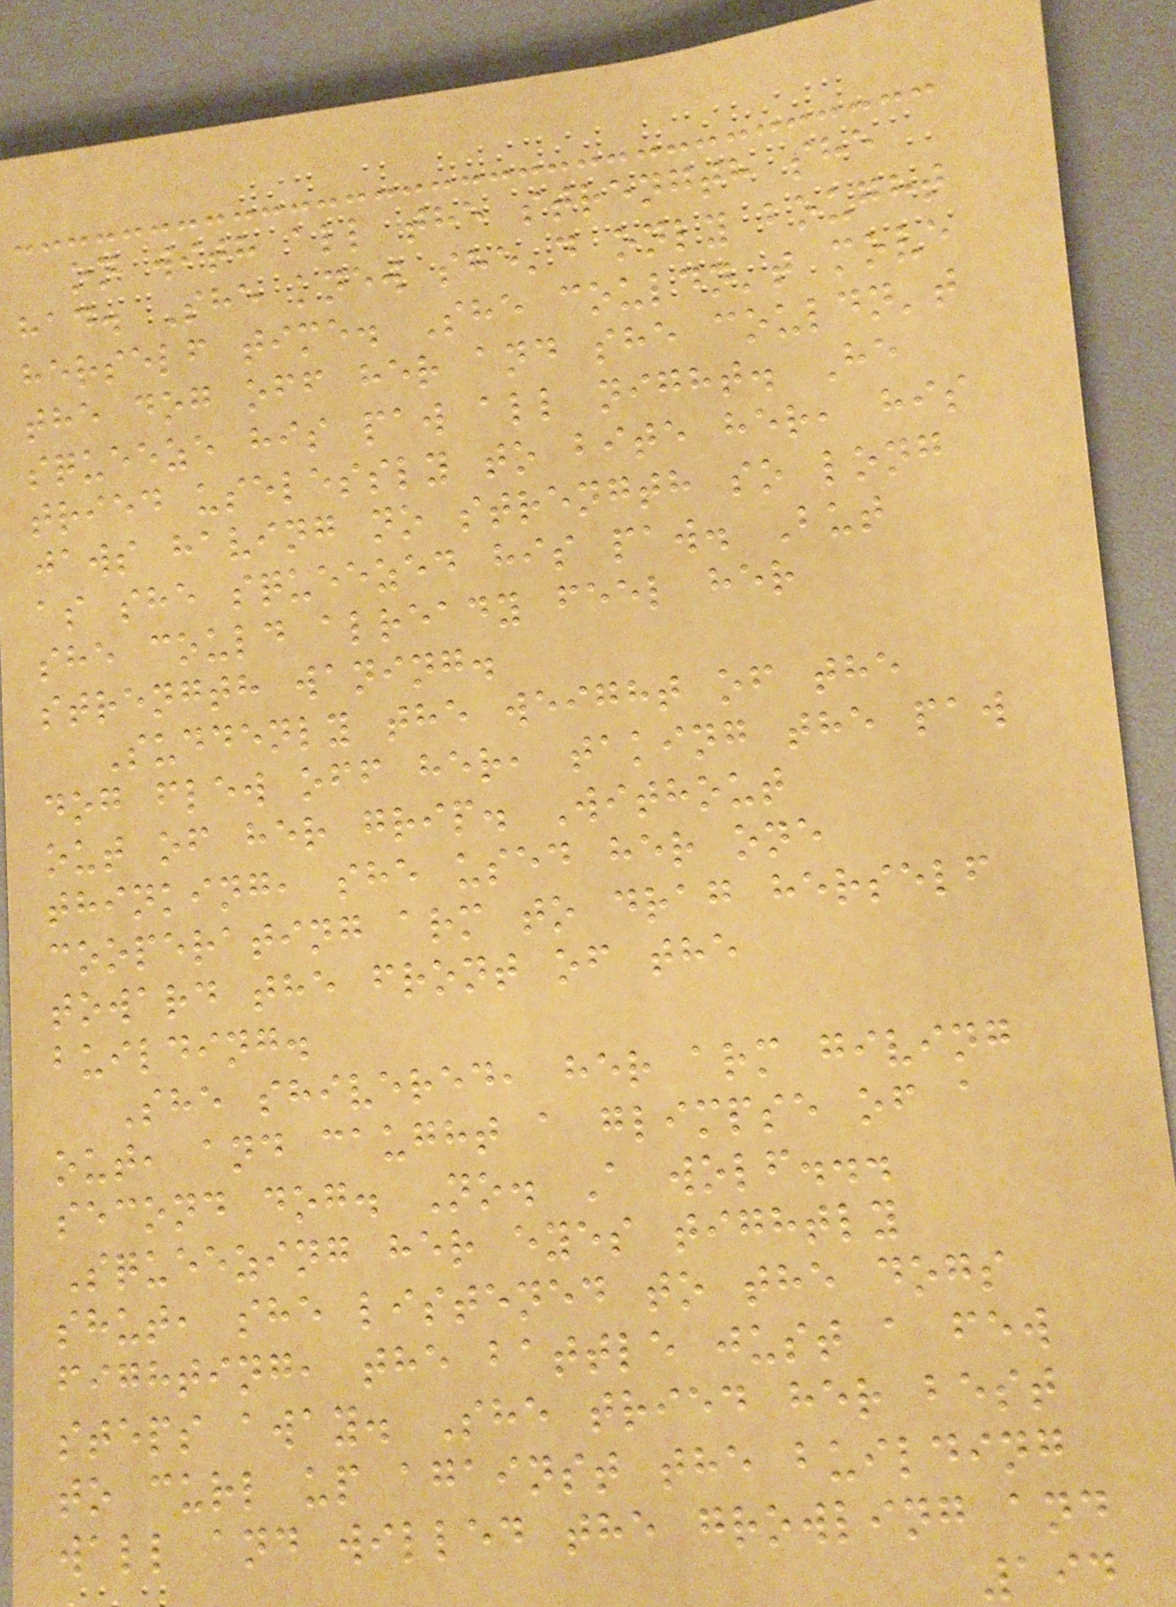on with all the strength she
had. She knew she'd only bought
herself time. She couldn't move
the dog off her and she couldn't
squeeze his paw all night. He
tried uselessly to bite her, his
jaws having no strength so long
as she squeezed his paw. But
she could already feel her
strength waning.
Suddenly the weight of the
dog flew off her, taking the paw
out of her grip. Without
thinking, she used her one
cooperating arm to drag herself
toward the front of the
building.
She shivered, her arm giving
out, and caught a glimpse of a
second dog. No. A wolf...
Squeezing her eyes tightly
shut, she listened to the dogs
fighting, the battle just a few
steps away. She tried her best
to curl up against the building
wall and willed the growling and
194
